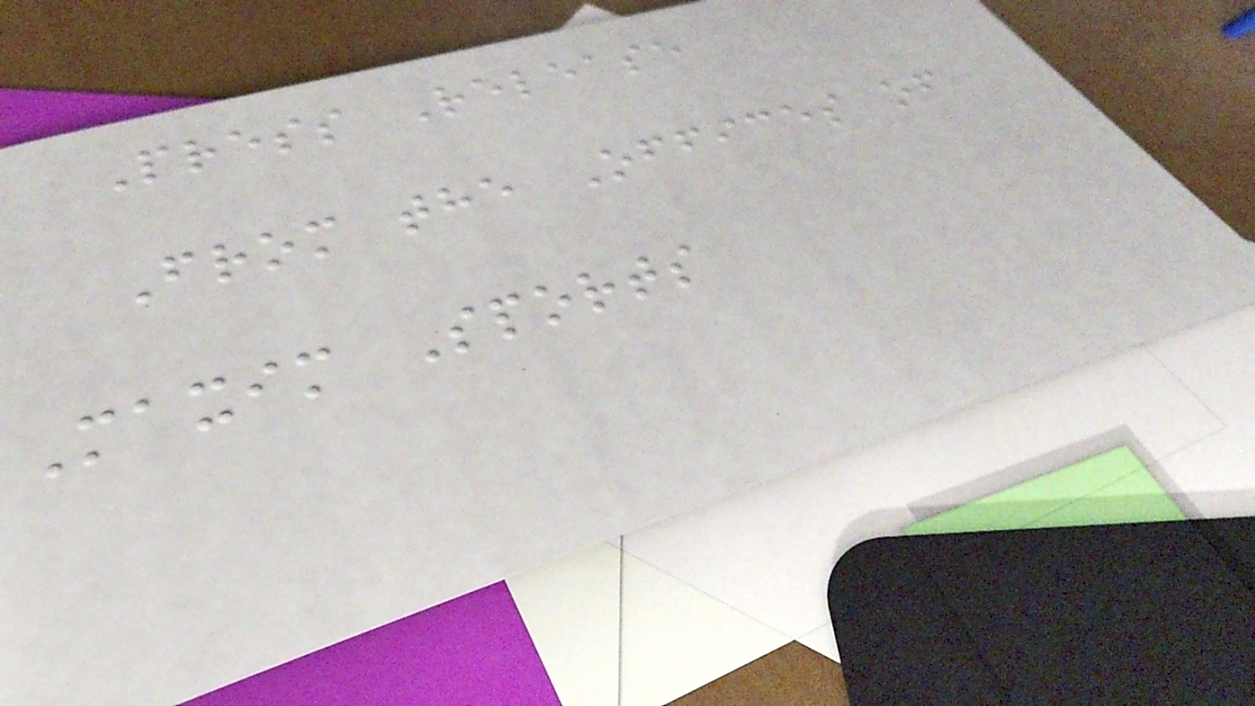Press Release
From the Offices of
Maxim Sports
